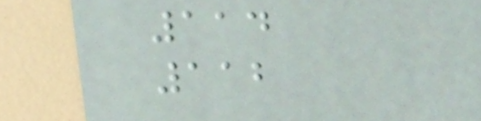114
112
